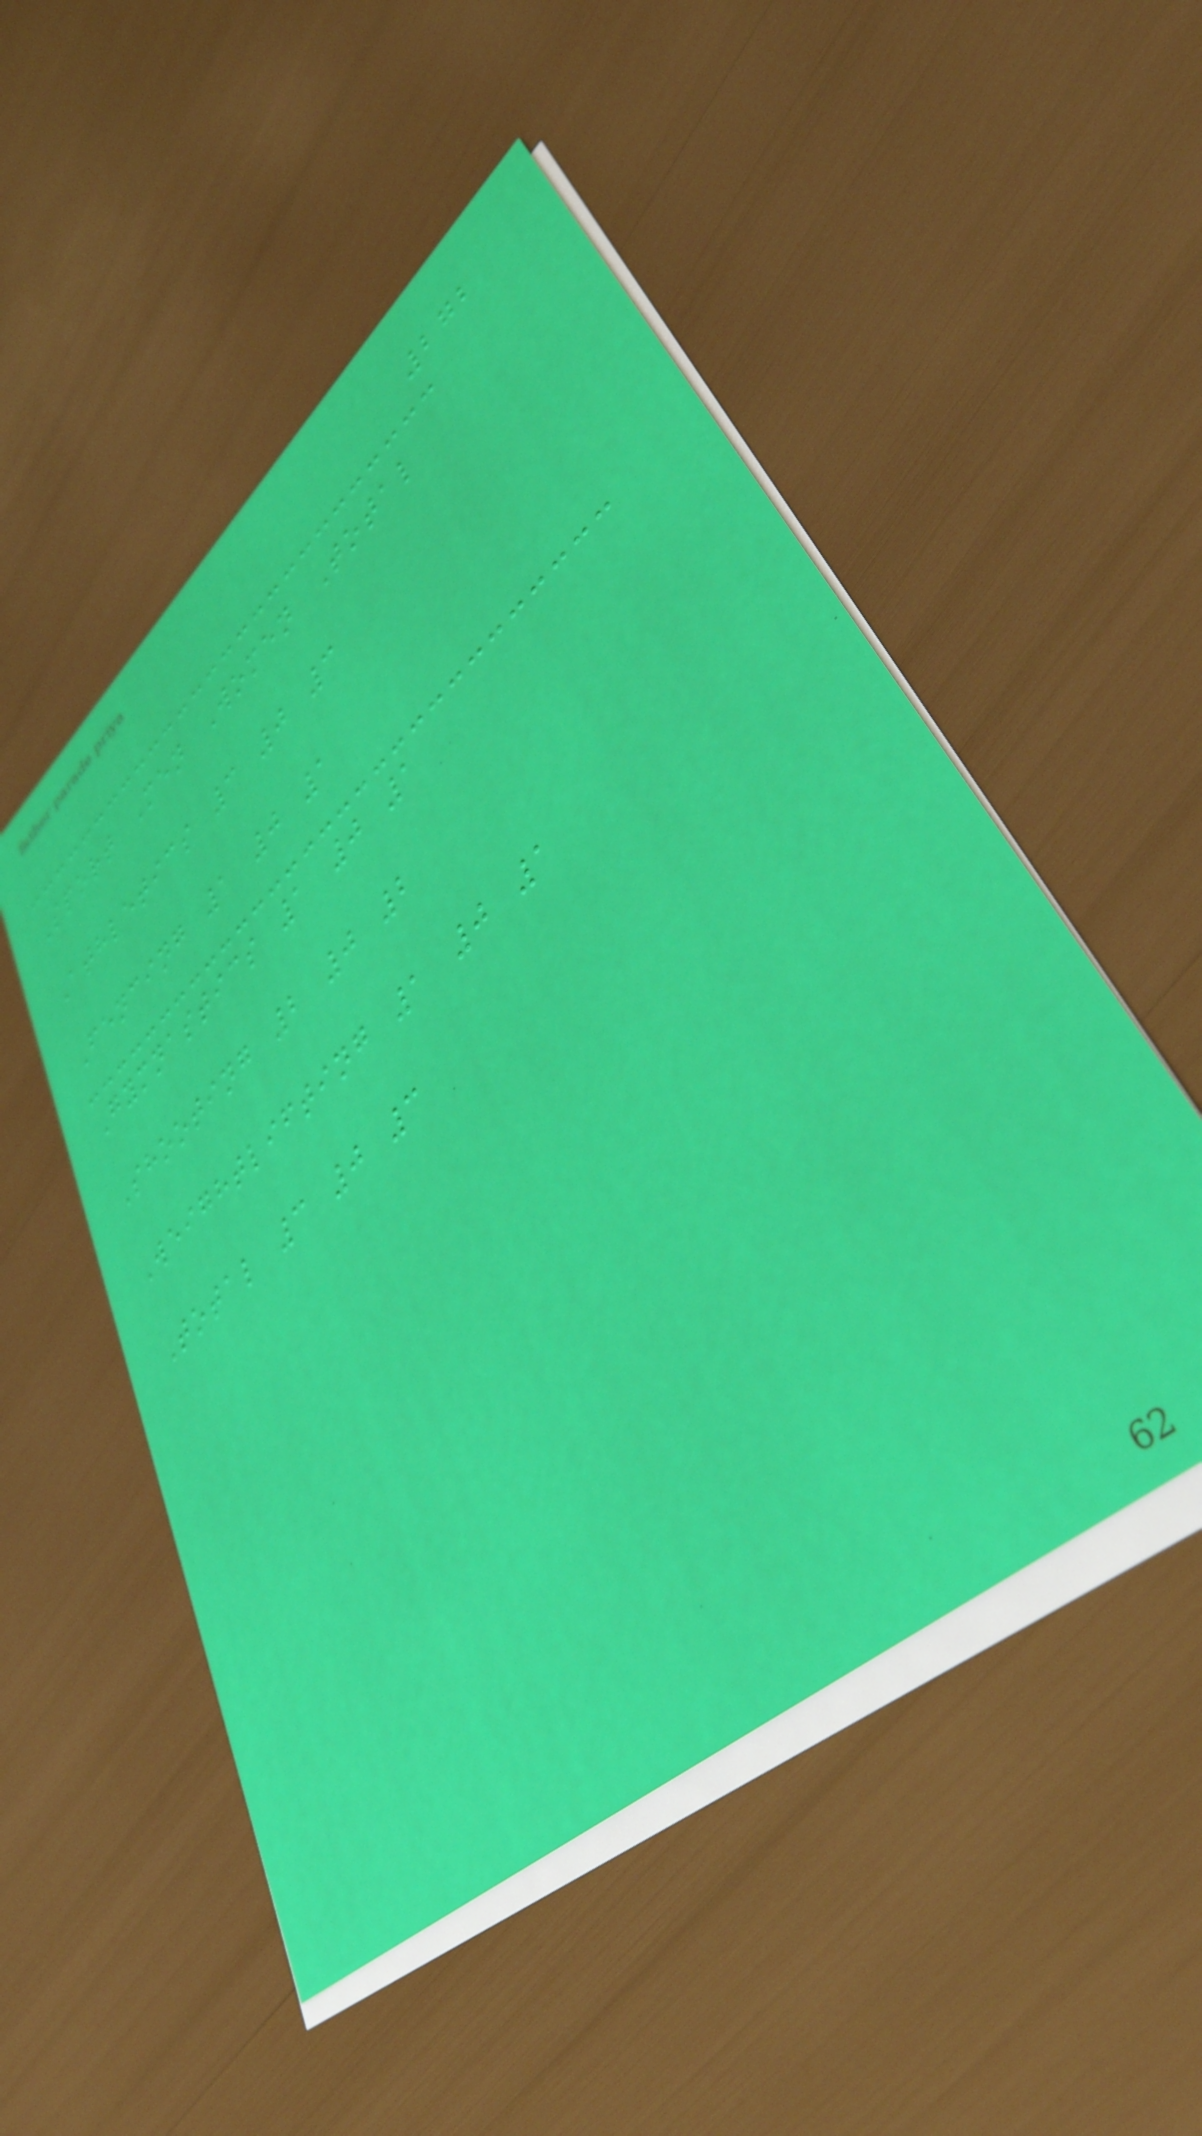272
Sport Men Women Total
Athletics 3 0 3
Fencing 1 0 1
Gymnastics 1 0 1
Shooting 2 0 2
Weightlifting 1 0 1
Total 3 0 3
